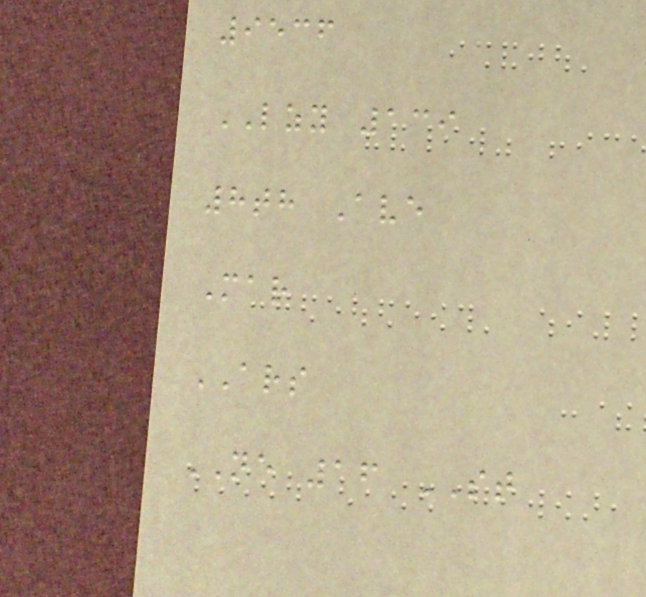9536
LZY 139
8th Ave
Mar
ARS
NE 16 ST
